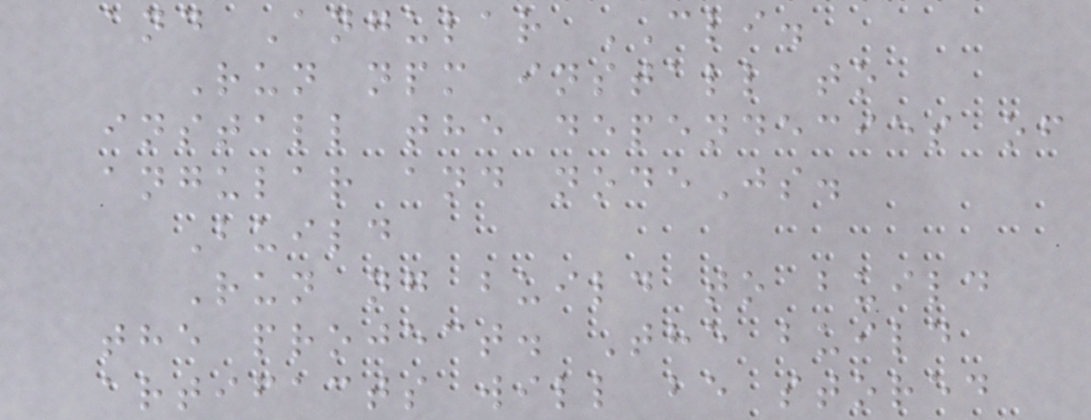and Angular CLI.
Run npm install to
install the dependecies of
angular and nodeJs.
Build
Run ng build to build
the project. The build
artifacts will be stored
